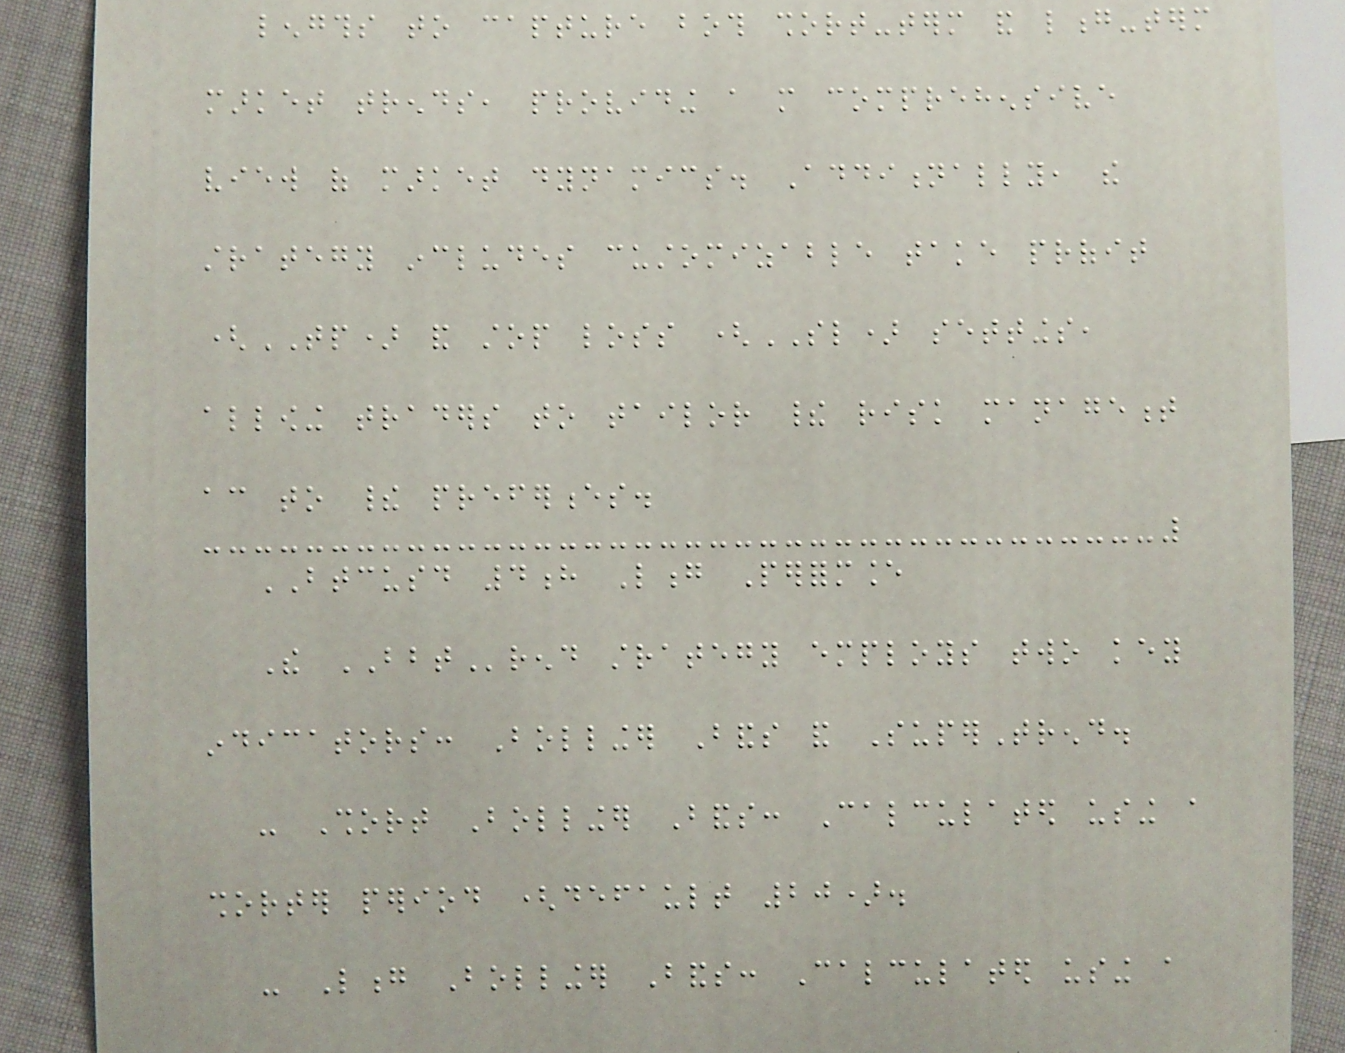lengths to capture both short-term and long-term
market trends, providing a more comprehensive
view of market dynamics. Additionally, the
strategy includes customizable take profit
(TP) and stop loss (SL) settings,
allowing traders to tailor their risk management
according to their preferences.
BTCUSD 4h Long Performance
The BBTrend strategy employs two key
indicators: Bollinger Bands and SuperTrend.
- Short Bollinger Bands: Calculated using a
shorter period (default 20).
- Long Bollinger Bands: Calculated using a
